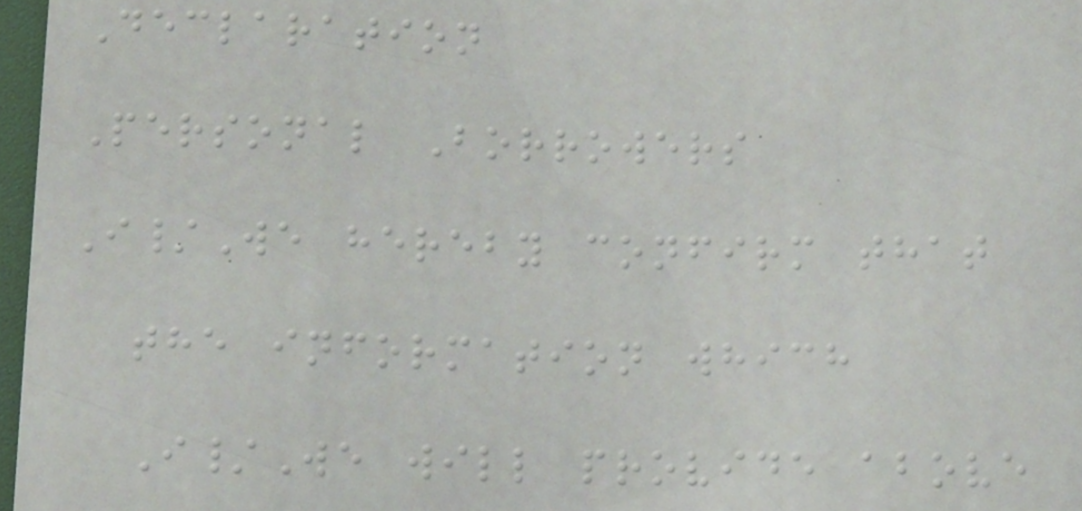Declaration
Personal Borrowers
I/We hereby confirm that
the information which
I/We will provide above
